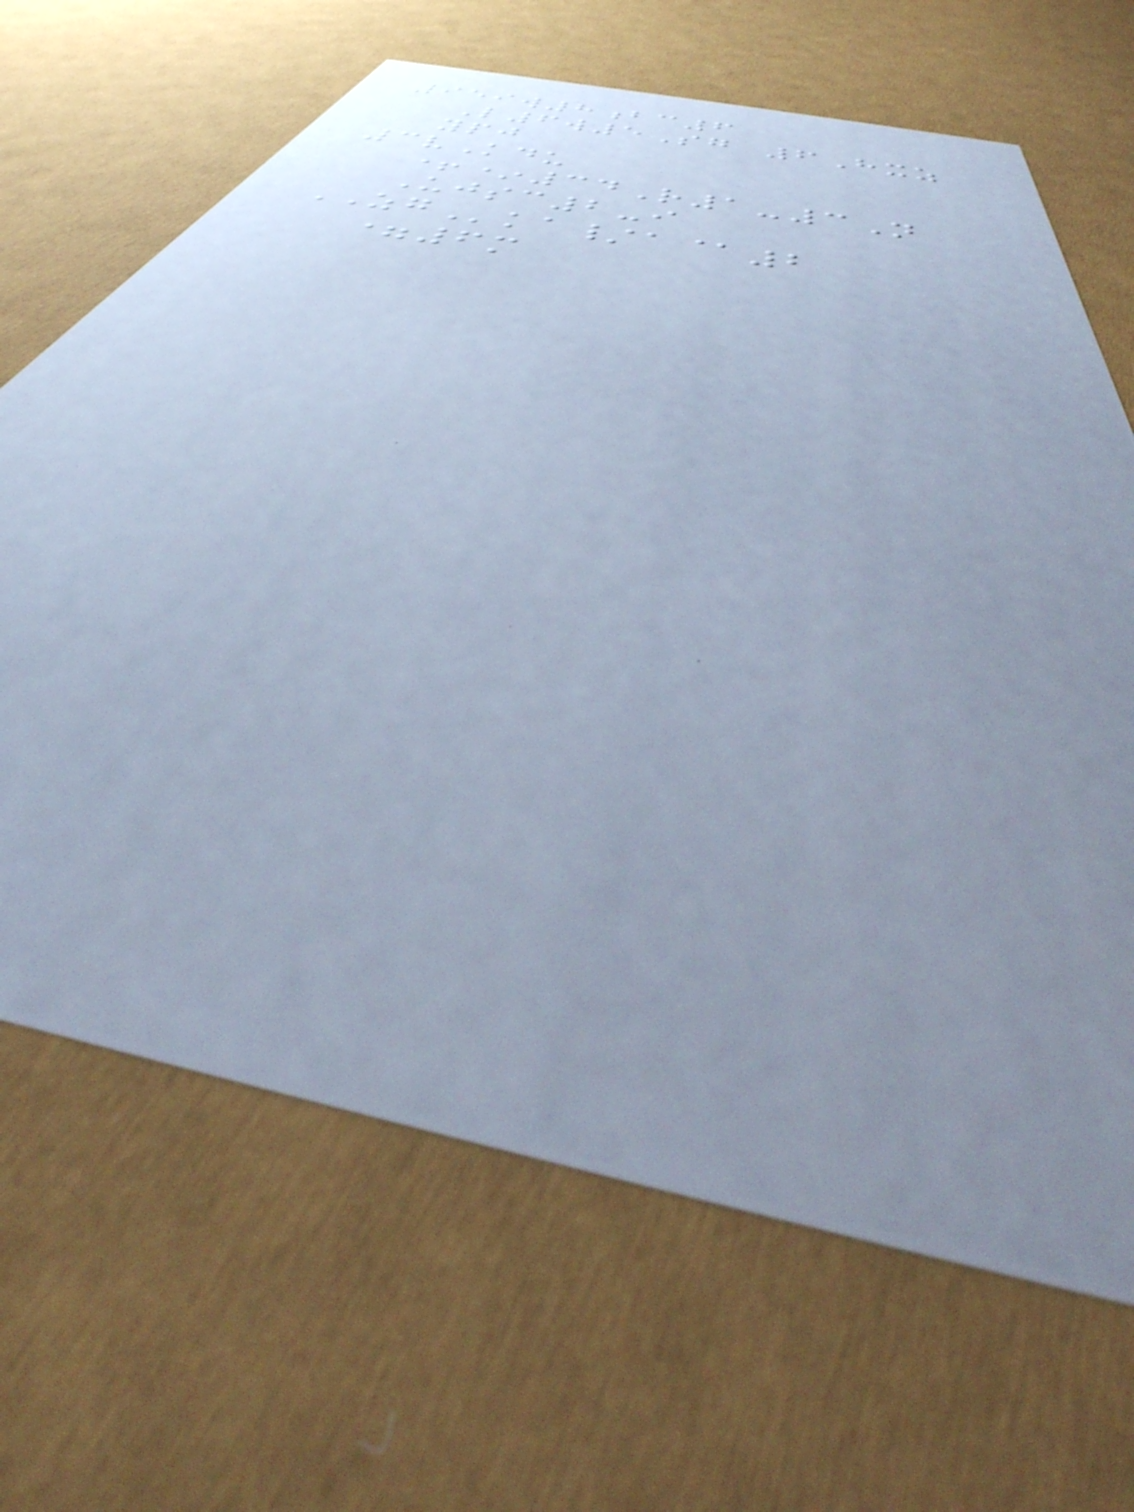959w8bc6
L6w5Sg 6Hxz
ypj
3vKdu
+*34R1-3N
Ujsc2-i
ZGka/a@2
=6m
